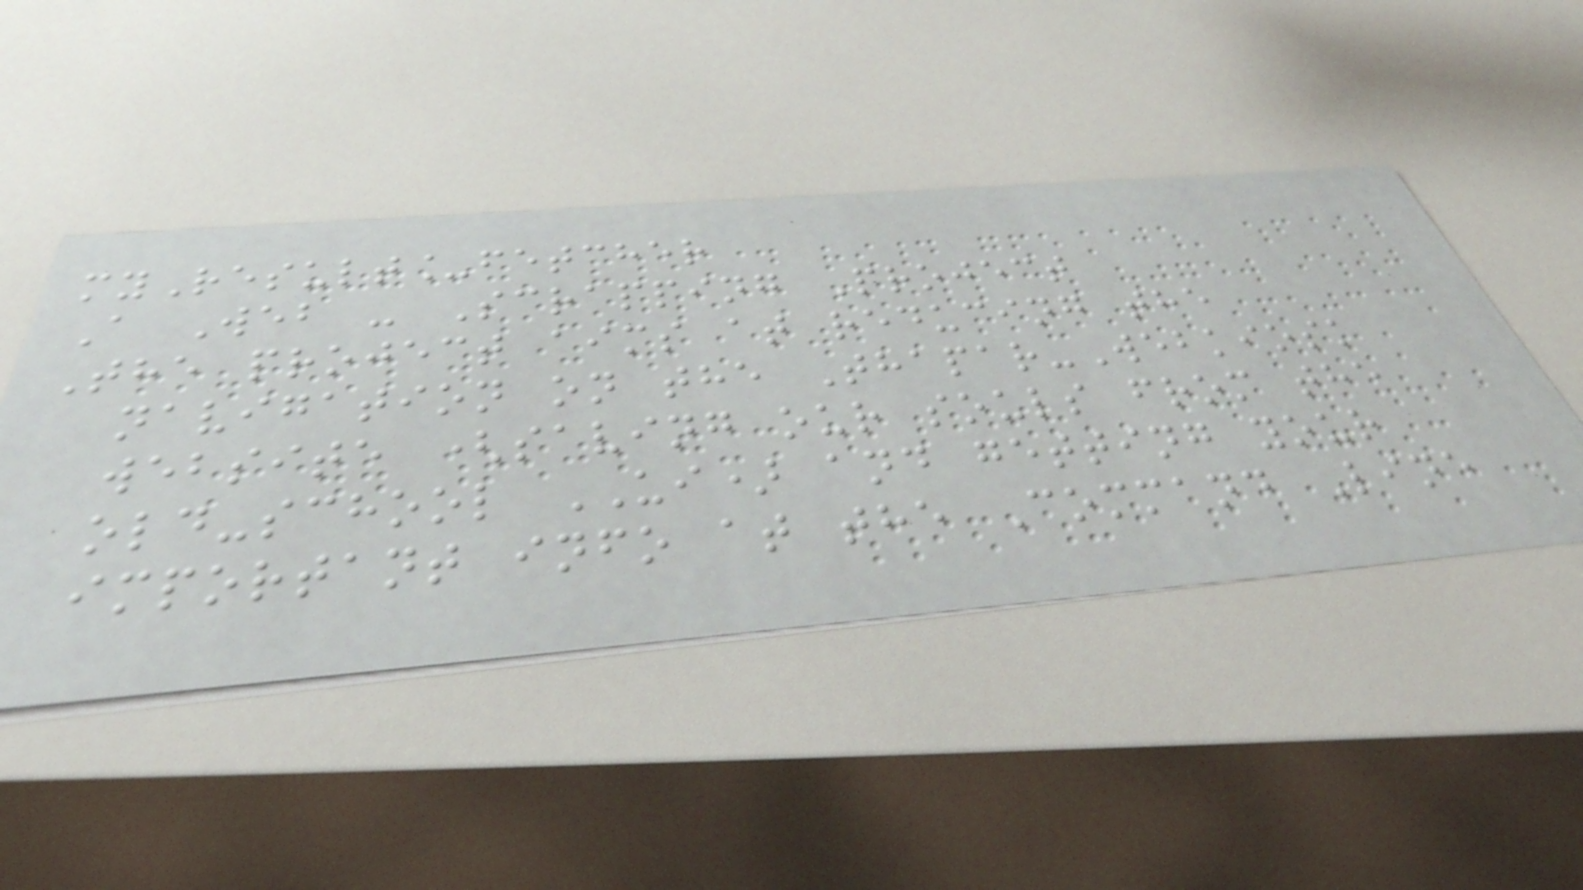myResult_fetcher
A Web - Scrapping Project
The project aims at reducing the
navigation on the Thapar-Webkiosk
website (saving our souls from the
old-school UI) and getting your
important info at the Command Line
